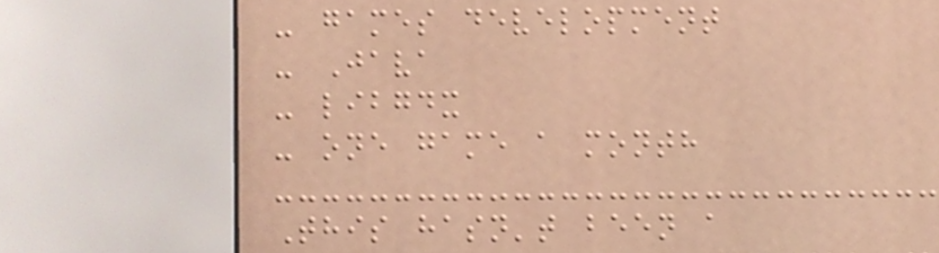- games development
- Java
- libgdx
- one game a month
This hasn't been a
